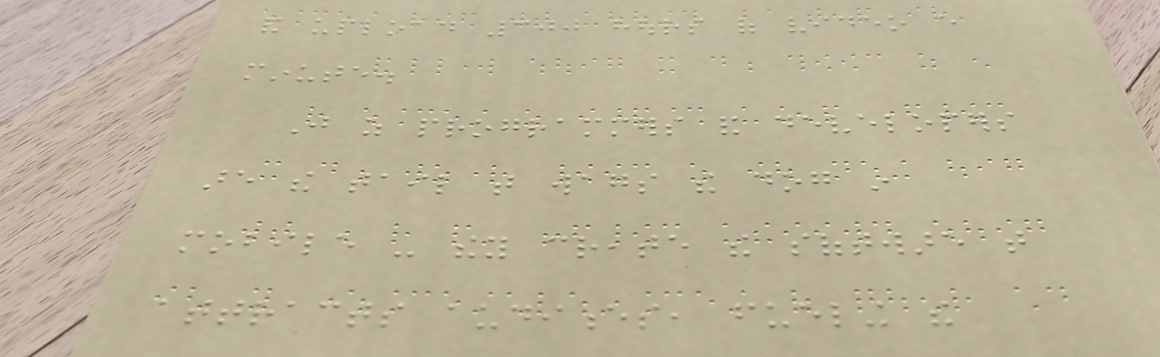and upload 300 hours of video every
minute.
Just as programmers and developers
are the tail that wags the dog in
mobile - they create the software that
attracts audiences, fueling the
